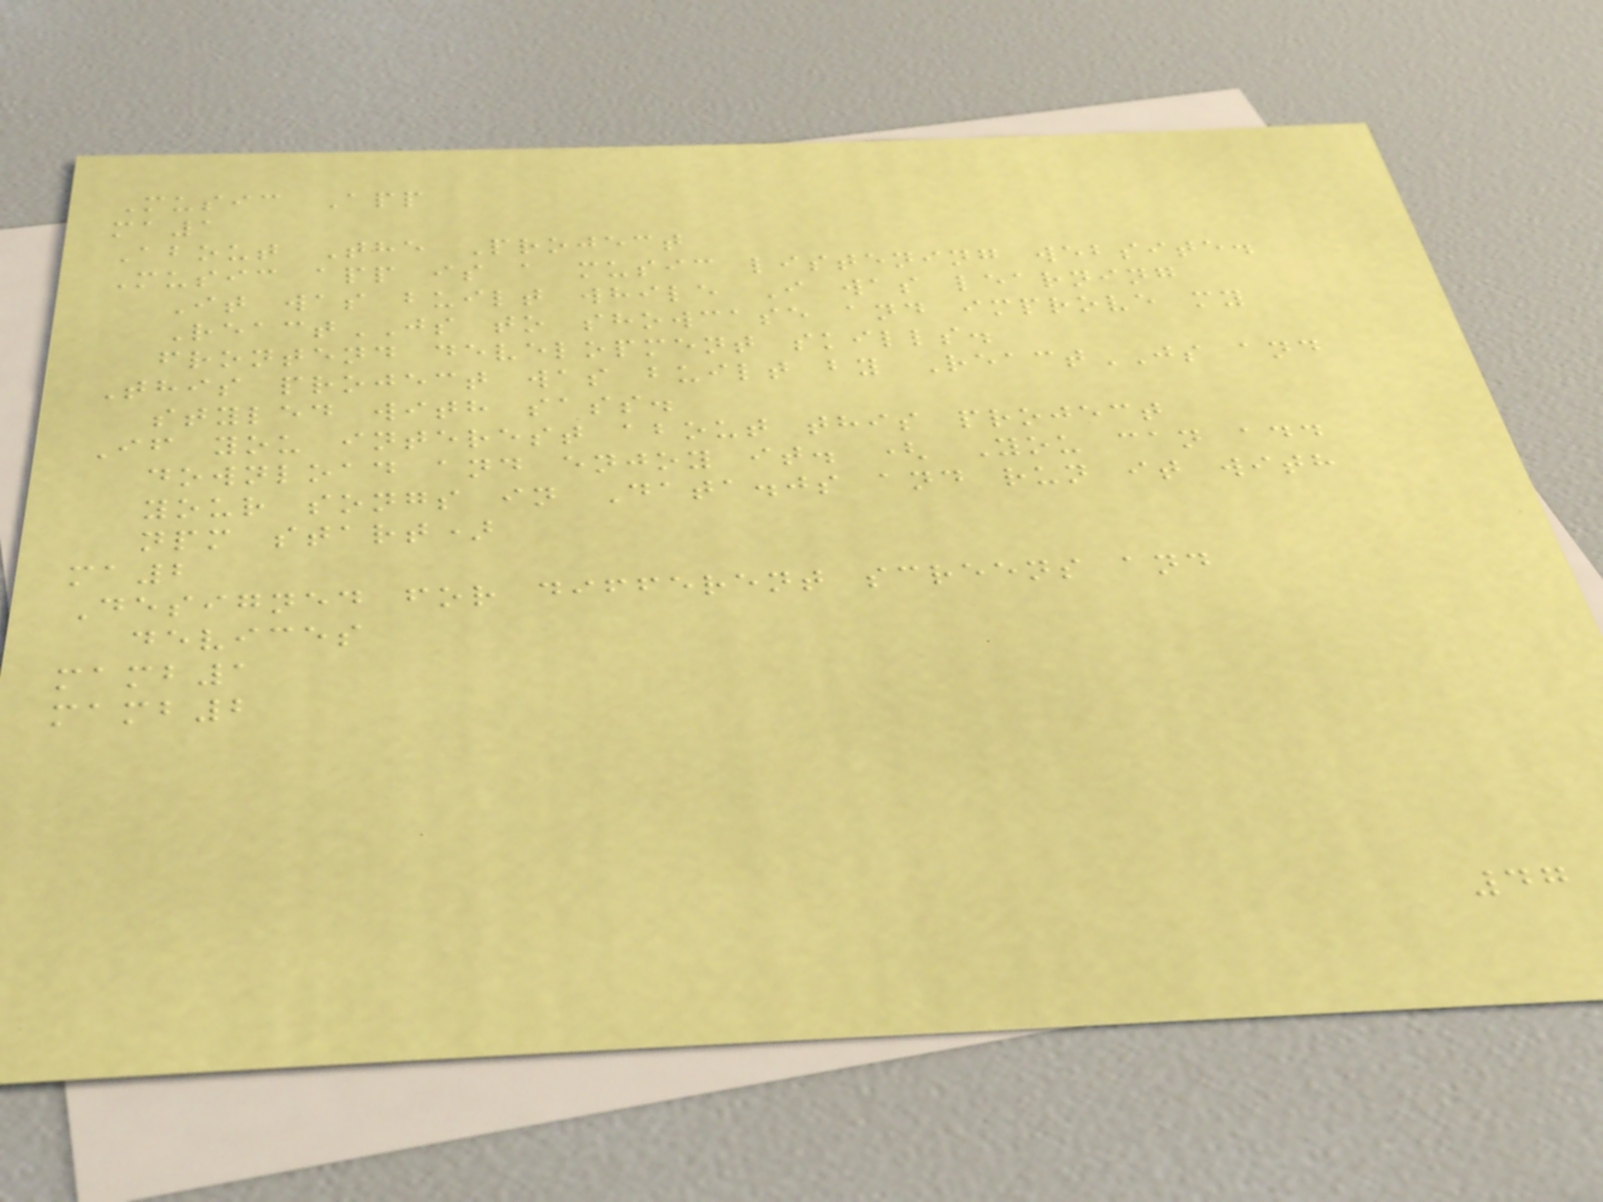Music App
ma1
About The Project
Music app is a music listening website.
It was built while I was learning
ReactJS to showcase and improve my
frontend development skills.
This project was built by ReactJS and
styled with sass.
If you interest about this project
download and enjoy it. ( You can add
your songs in Data.js and run it with
npm start)
ma2
Designed for different screens and
devices
mamb1
mamb2
47
